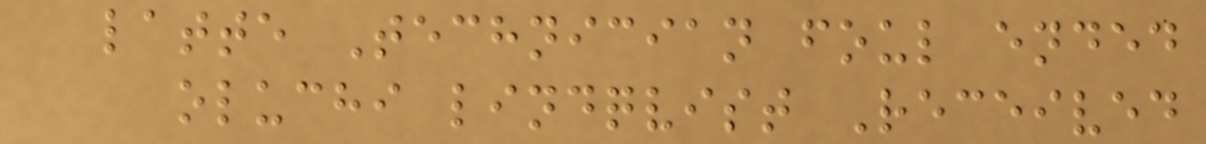latte Technician foul ended
oluchi lindqvist Received
